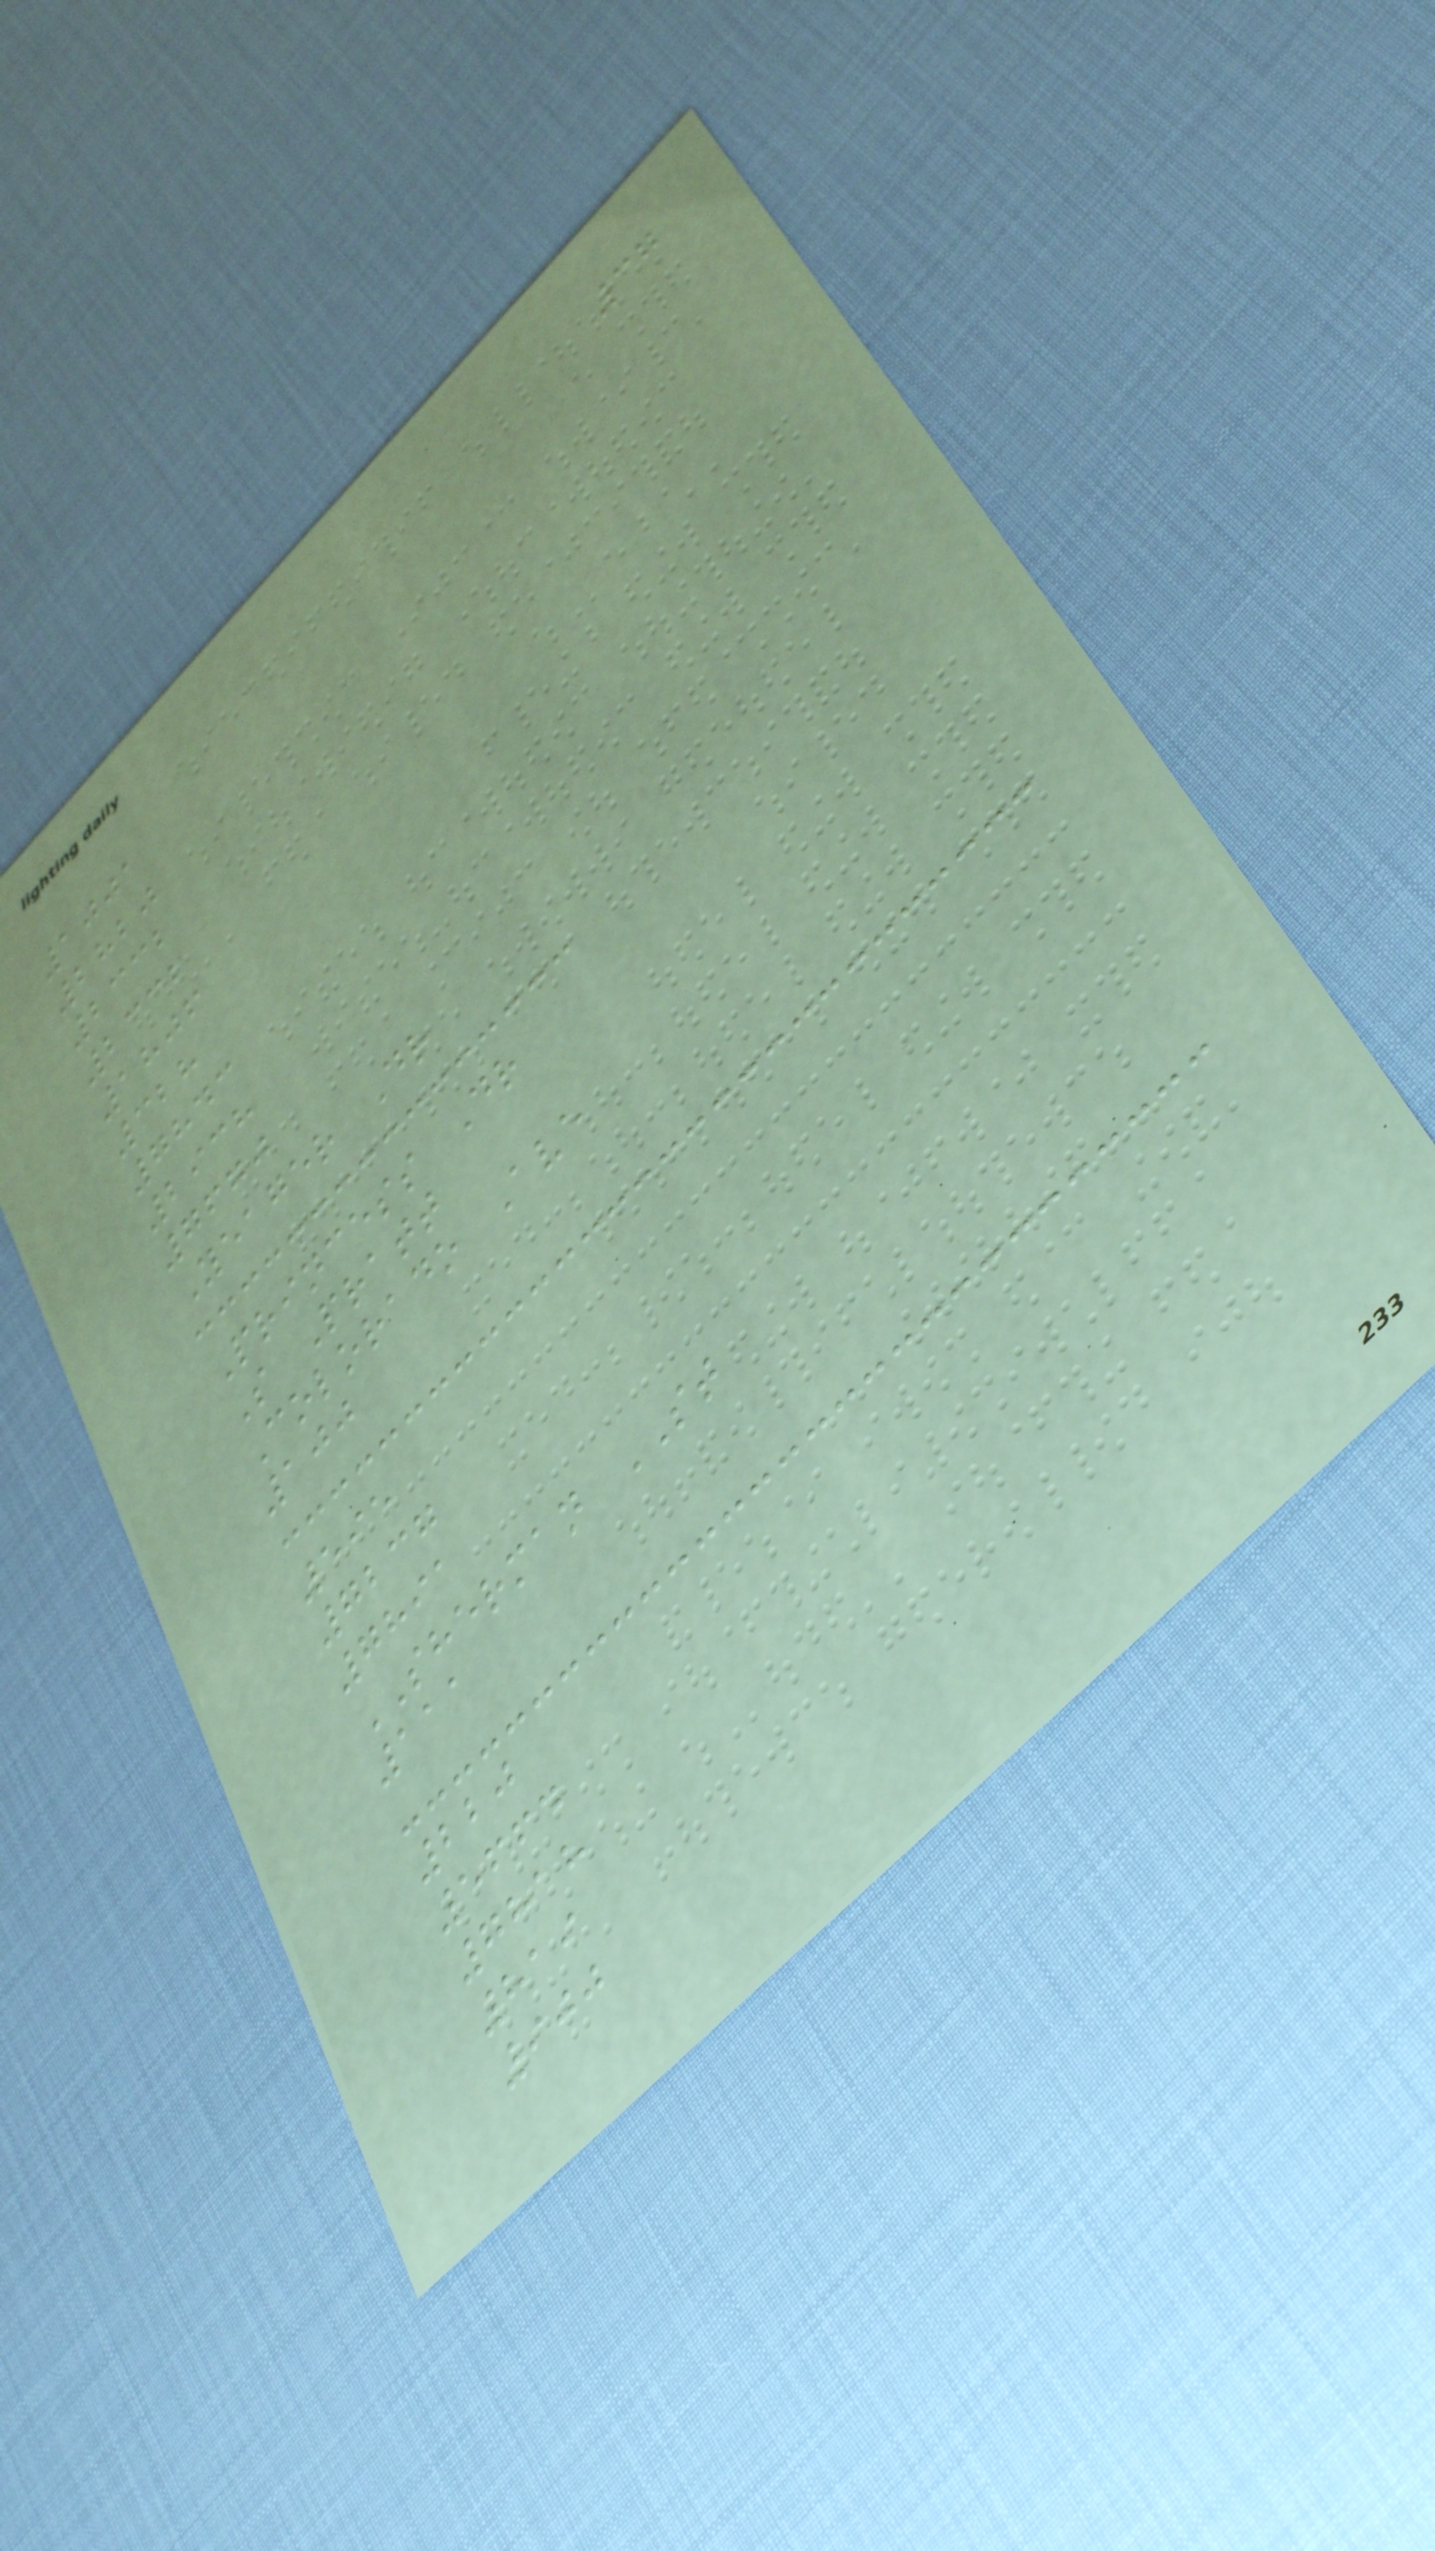37
1001
2820
2332
2332
1806
328
7843
2938
7670
Yeager Dr
Princess Dr
S Pratt
Colorado Ave
100
595
7237
7891
SHERMAN ST
111
220
5664
7818
819
900
